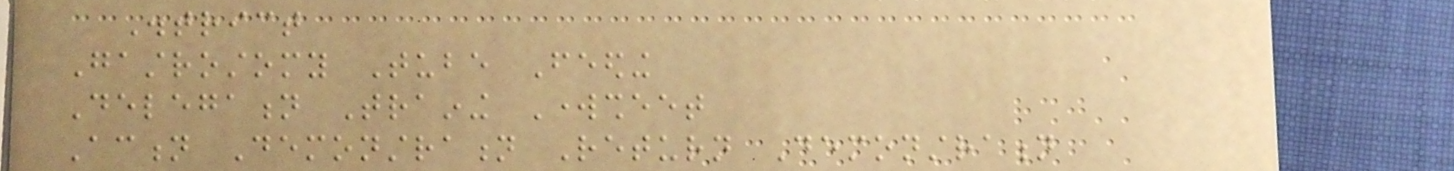District
Gastrostomy Tube Feeding
Delegation Training Worksheet
Action Demonstration Return Demonstration
